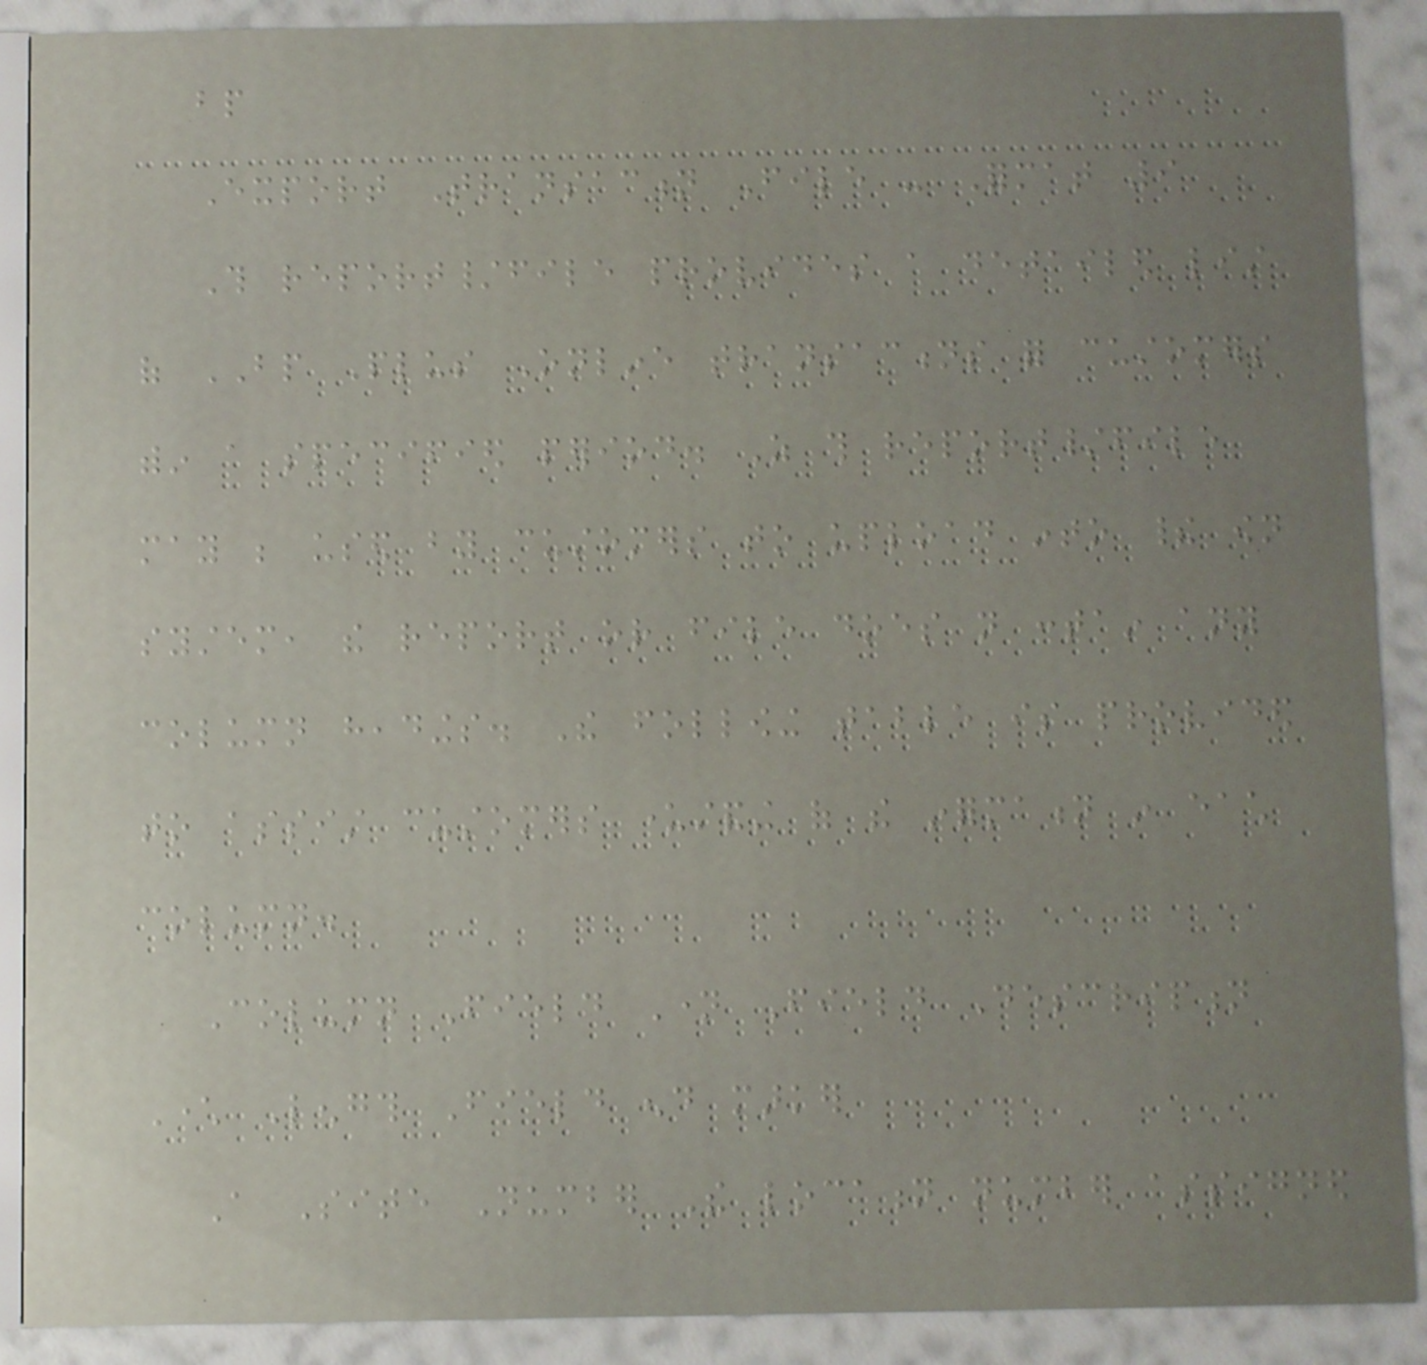bp
Export Transaction File - Format 9
This report/file provides a detailed list
of BP Plus Online transactions for customers
within a specified period. As this report/file
may be used by customers to upload into their own
system, the report or file does not contain any
column headings. The following table is provided
to assist customers understanding of the information in each
column.
Column Field Name Field Description
Character Length Field end marker
A Site Number The location number assigned
